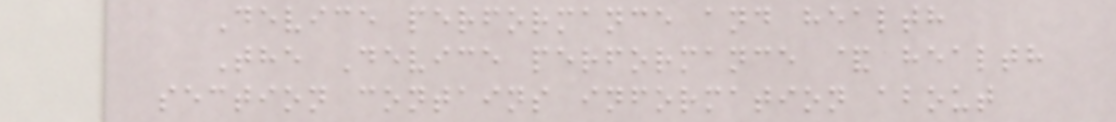Device performance and health
The Device performance & health
section contains information about
